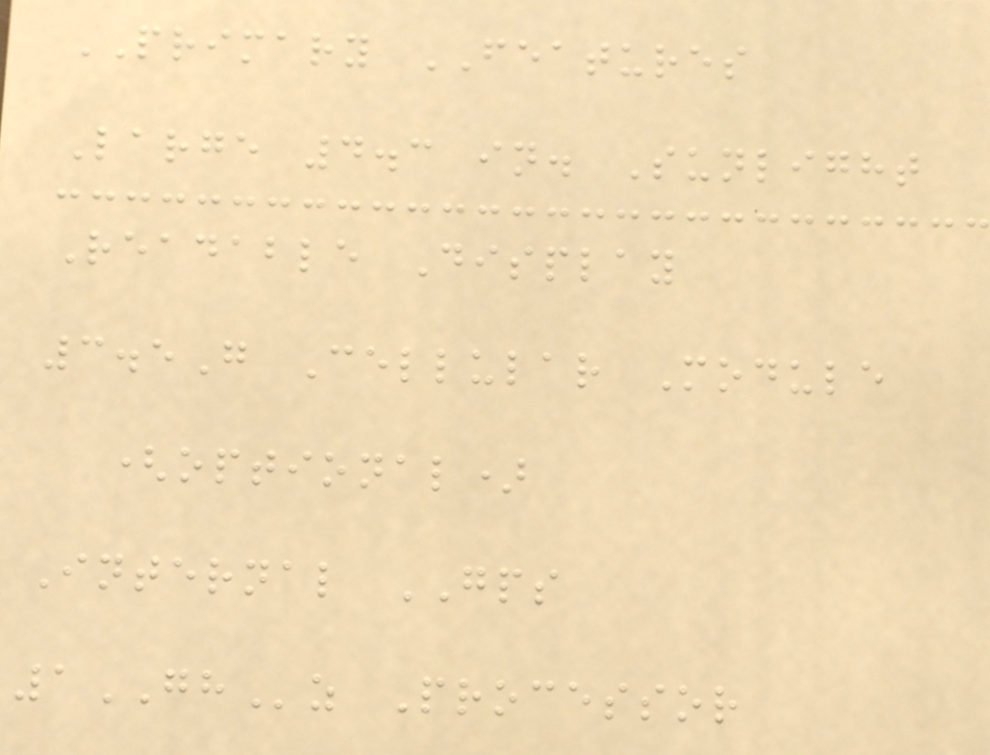PRIMARY FEATURES
Large 4.3 in. Sunlight
Readable Display
3.5G Cellular Module
(optional)
Internal GPS
1GHz Processor
